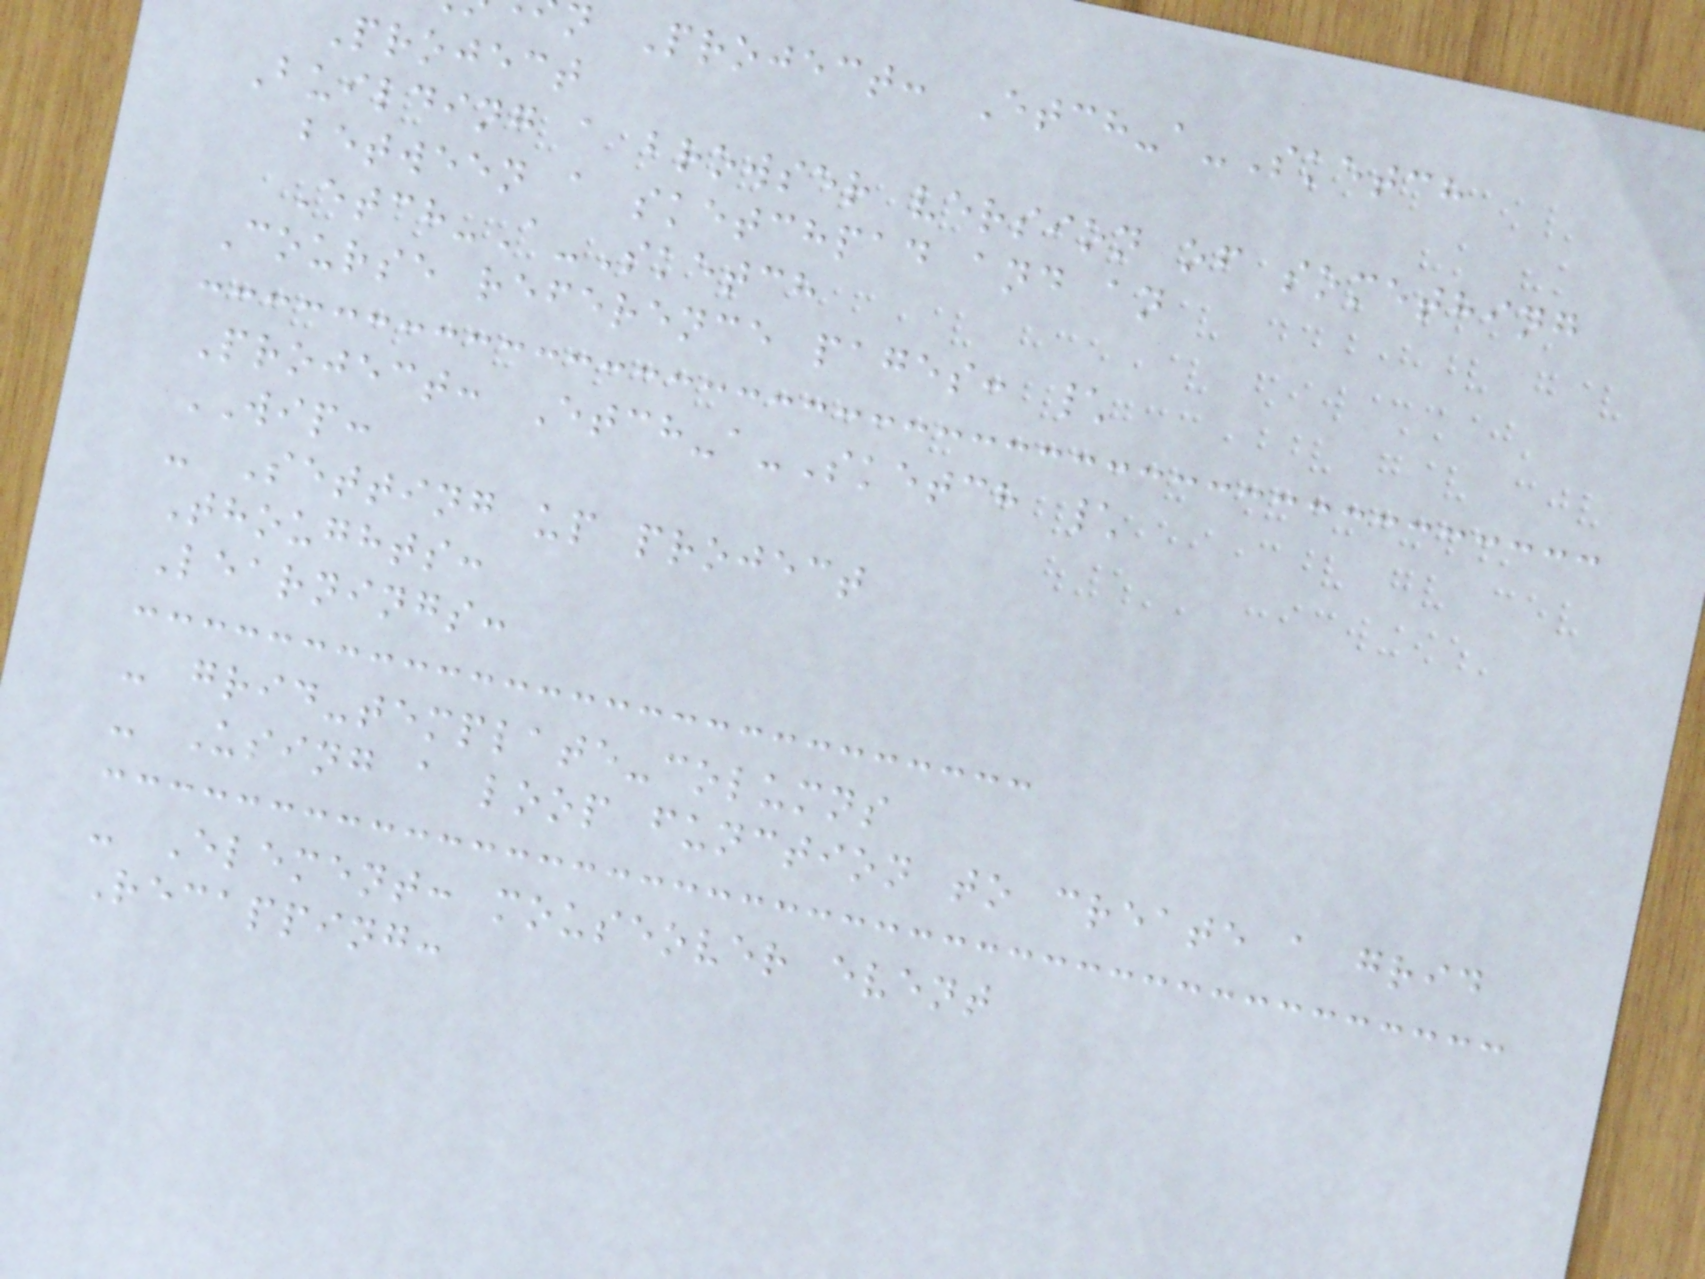n Project: Etch-a-Sketch
Project
Building a browser version of something
between a sketchpad and an
Etch-A-Sketch
Course reference pages: \
Project: Etch-a-Sketch \
WIP:
- Setting up project
Thoughts:
Learnings:
- grid-template-columns
- Using a loop function to create a grid
- Element: mouseover event
Recapping:
